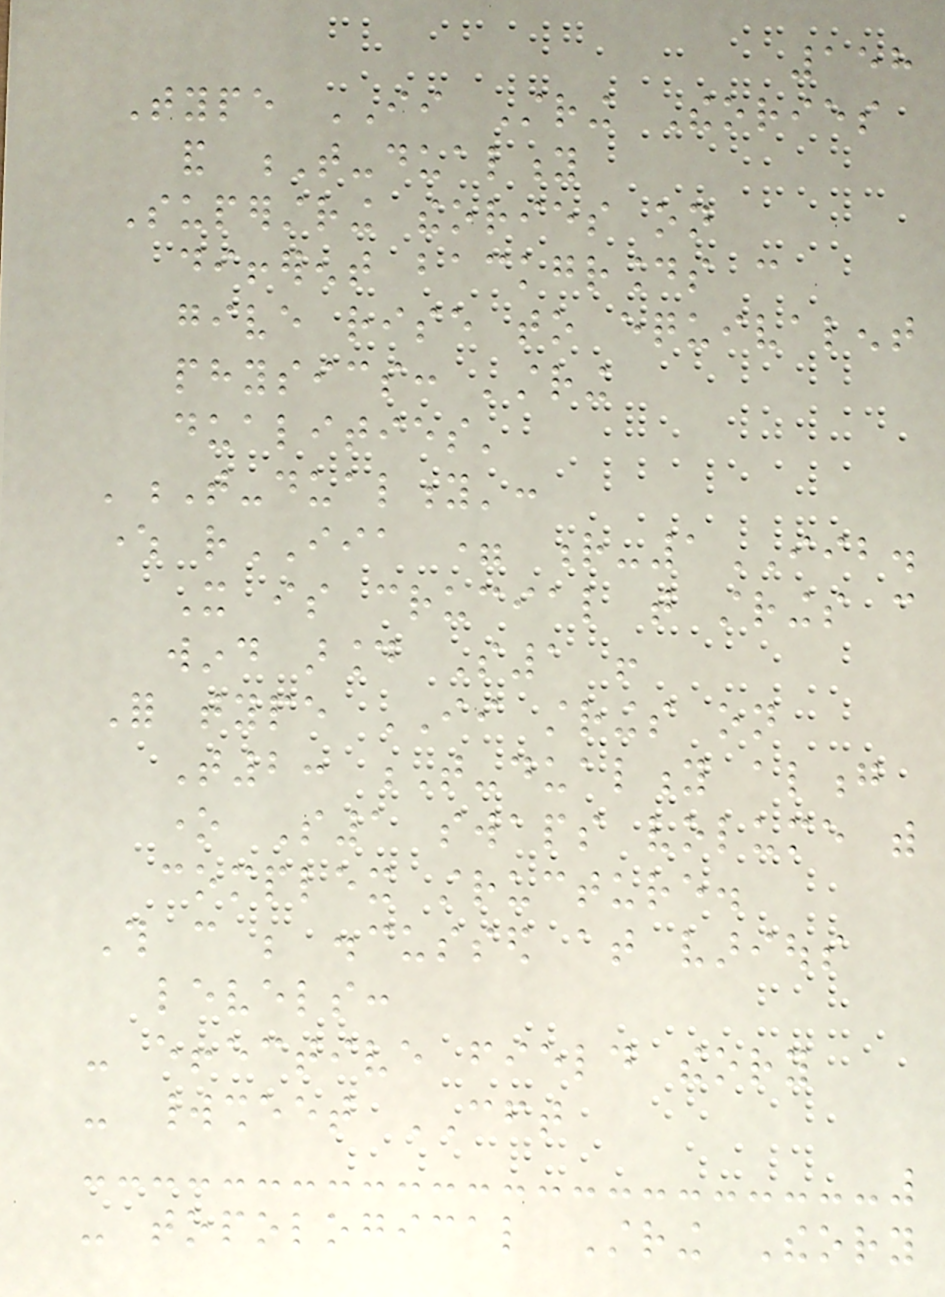158
Type II String Theories
and T-duality
Superstring theories on
different backgrounds can
give rise to equivalent
physics: 'string
dualities'
'T-duality':
where rIIA = r-1IIB.
It is crucial that strings can
wind around S1 !
For type II strings on
T2: T-duality along
one S1 swaps volume with
complex structure.
This can be discussed at various
levels:
- effective field theory
- worldsheet CFT
- topological String Theory
